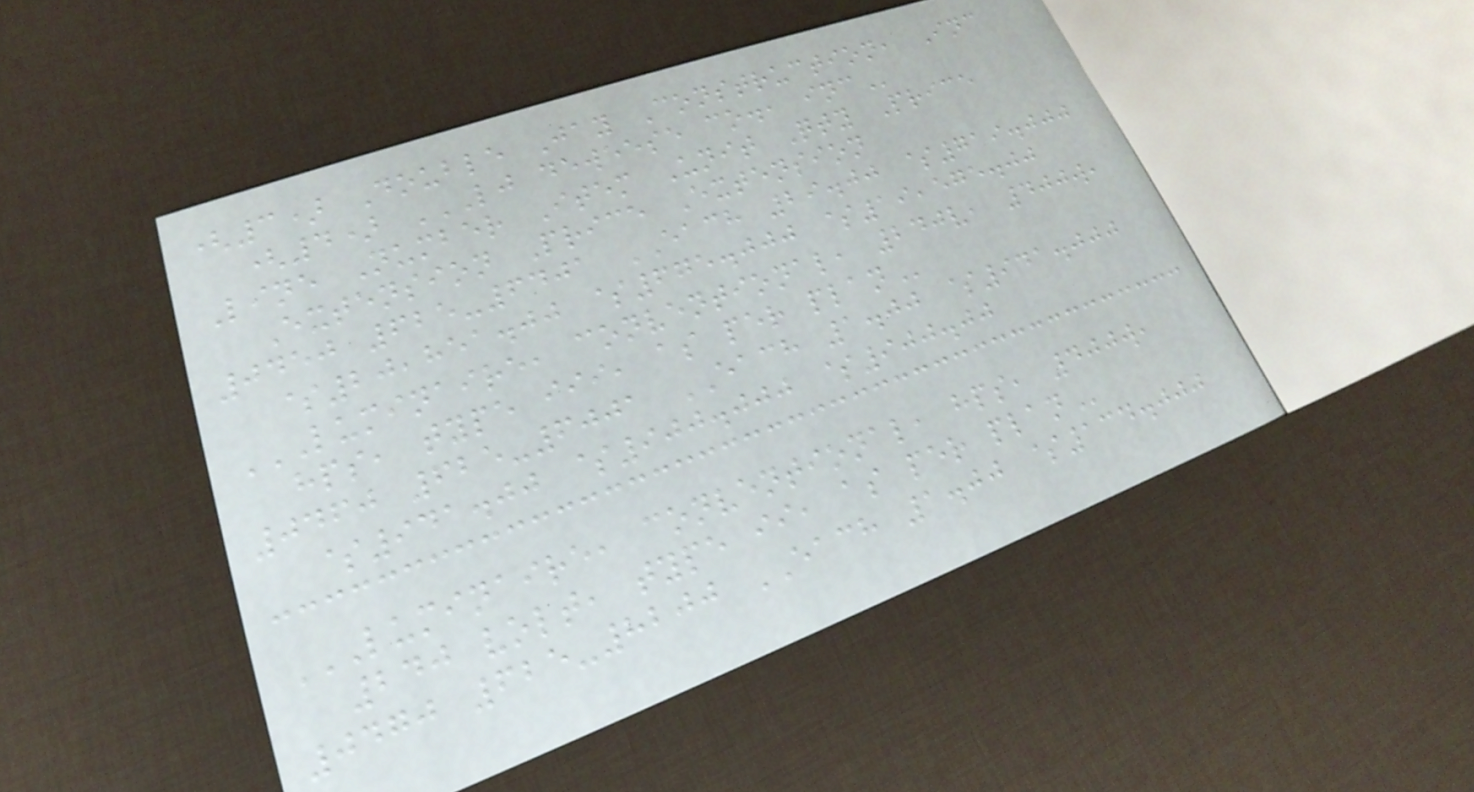(3) Double Jay Construction, Inc
(4) LJ DEWEESE CO., INC
Line Number Item Unit Qty Price
Extension Price Extension
0450 625-6401 EACH 29.00 $719.000
$20,851.00 $675.000 $19,575.00
LUMINAIRE, CONVENTIONAL, 240V, 400W,
HPS, TYPE III, AS PER PLAN
0460 625-6001 EACH 1.00 $941.000
$941.00 $900.000 $900.00
LUMINAIRE, CONVENTIONAL, HPS, 400W,
240 VOLT, TYPE II, AS PER PLAN
0470 625-8200 EACH 1.00 $134.000
